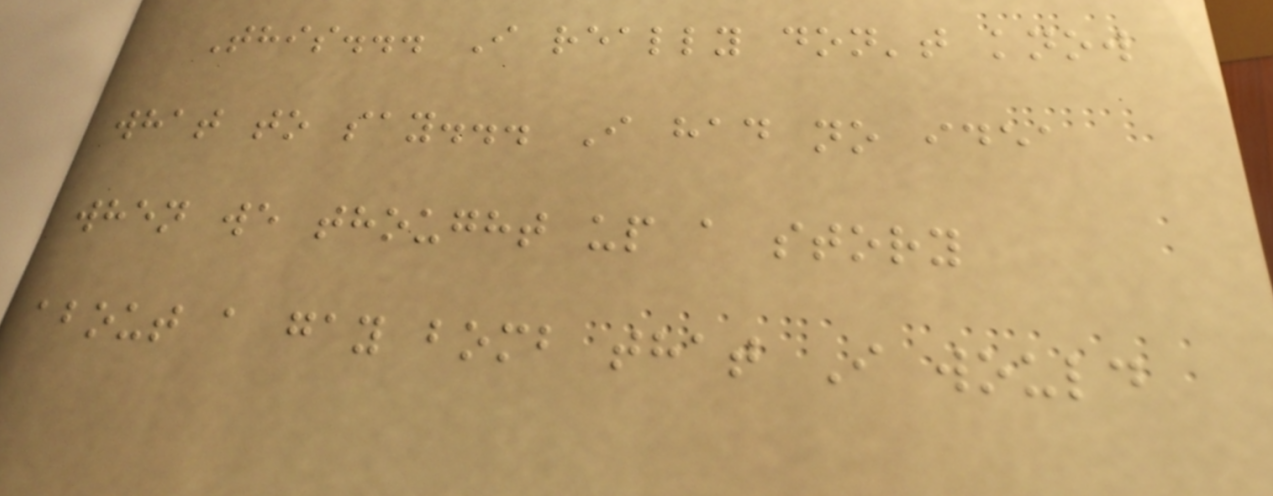This... I really don't know
what to say... I had no idea
when we thought up a story
about a gay bomb that I would
